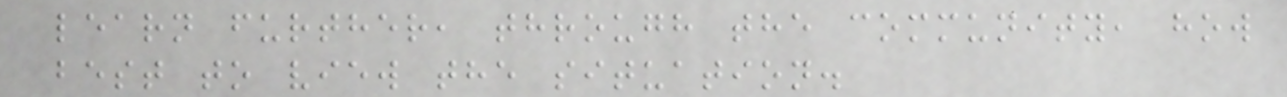learn further, through the community, how
best to view the situation.
